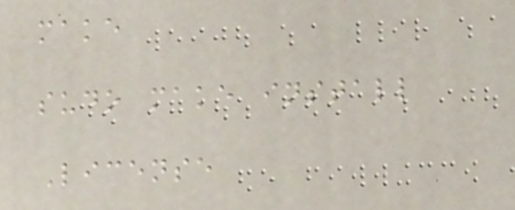make
sudo make install
License
